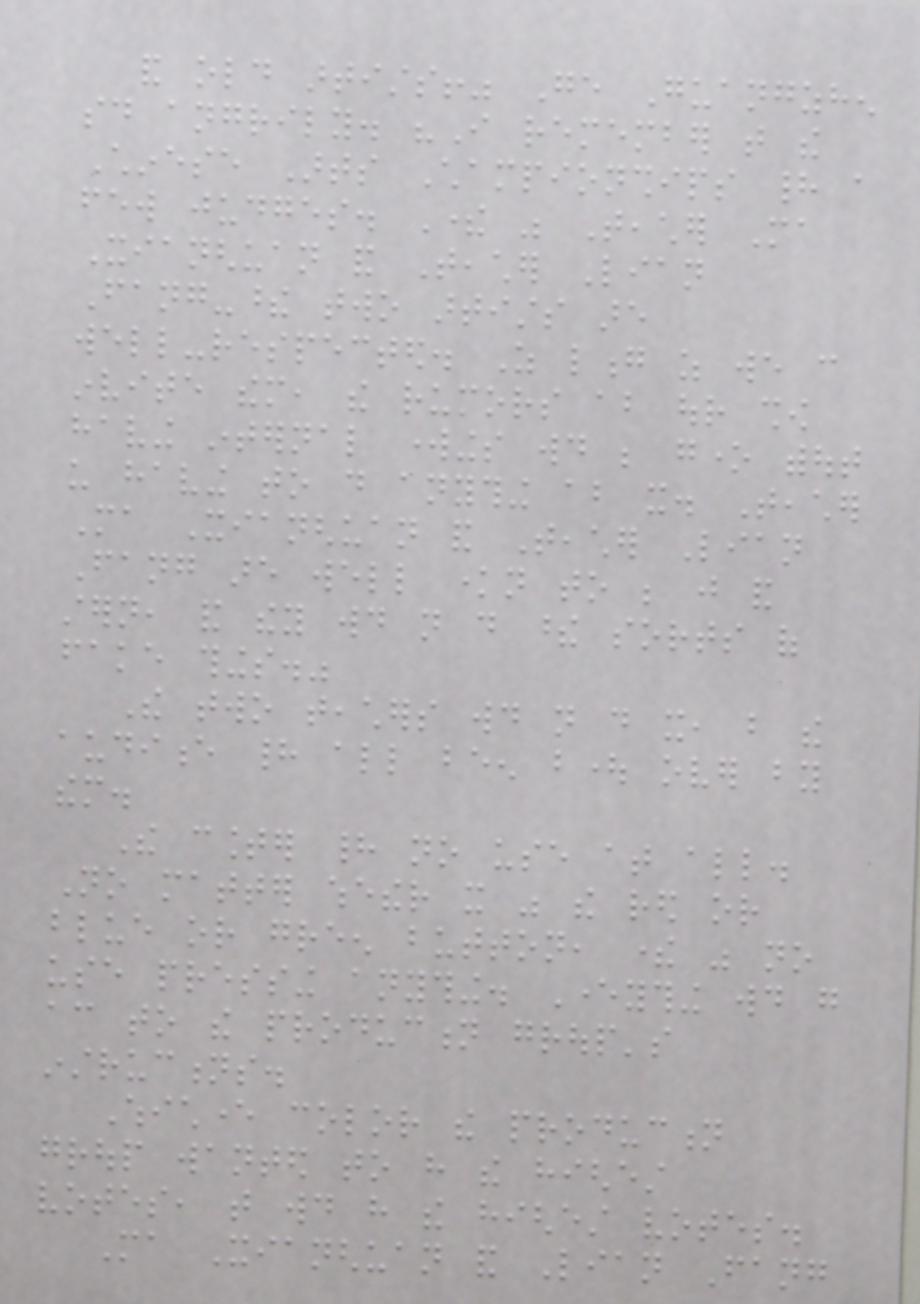and old artists!" Ge Guangzhen
said angrily. "I remember that the
Chinese Arts Championships had a
few judges. There was Teacher Ma
Xianghuan and Teacher Lian
Fang-these two artists are
well-respected. As long as we can
invite them, the rumors about our show
having internal workings would be gone without
us having to do anything about it. Teacher
Ma Xianghuan and Teacher Lian
Fang are well known to be just and
stern, and they would not do these sorts of
fake things."
The two teachers would not do it, but the
audience had all been bought over by
them.
The counter had no use at all.
No matter whether it was the red or
blue or green button, there was no
use pressing anything. Everything would go
according to the production group's
instructions.
Whichever color the production
group wanted to have the highest
votes, that would have the highest votes.
Ma Xianghuan and Lian Fang
